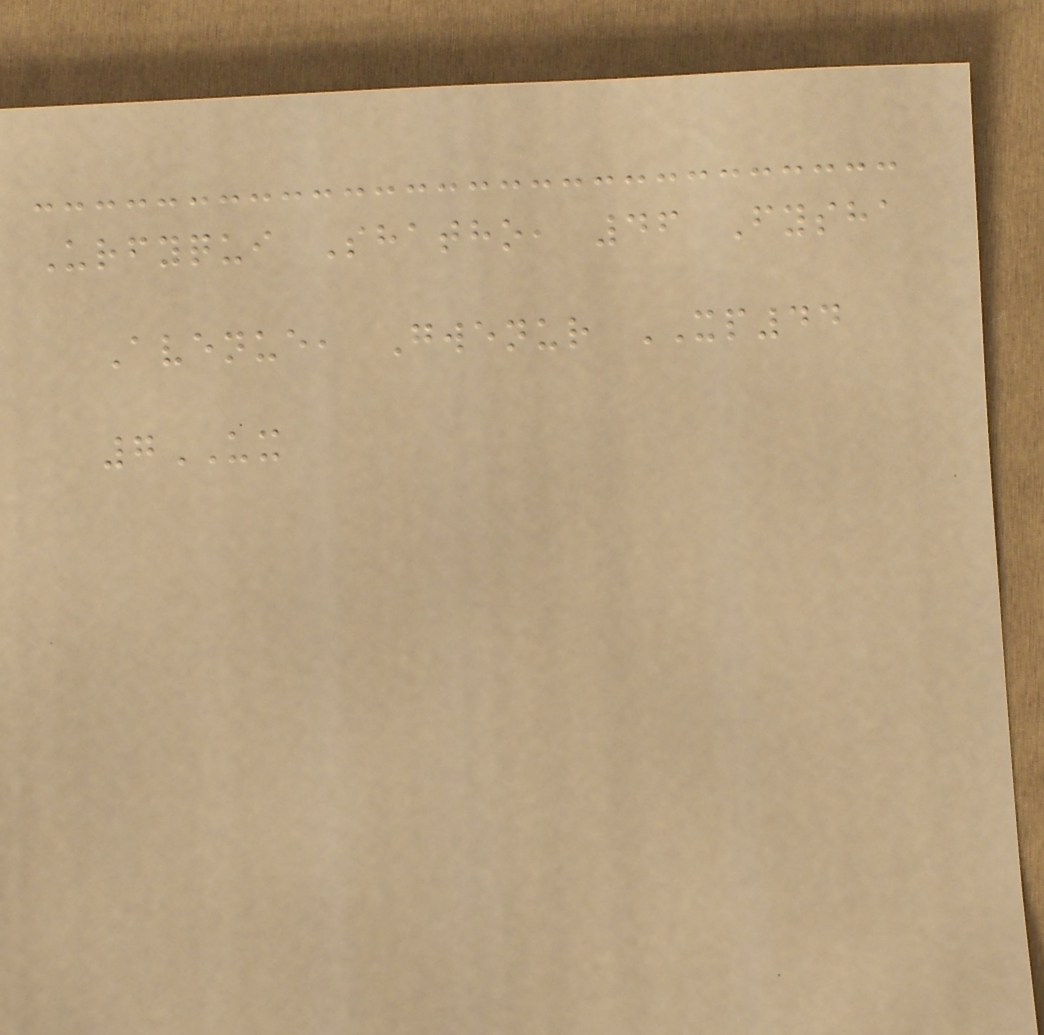Urfyqui Shatho, 46 Fysha
Avenue, Gwenur XP44
7UX
